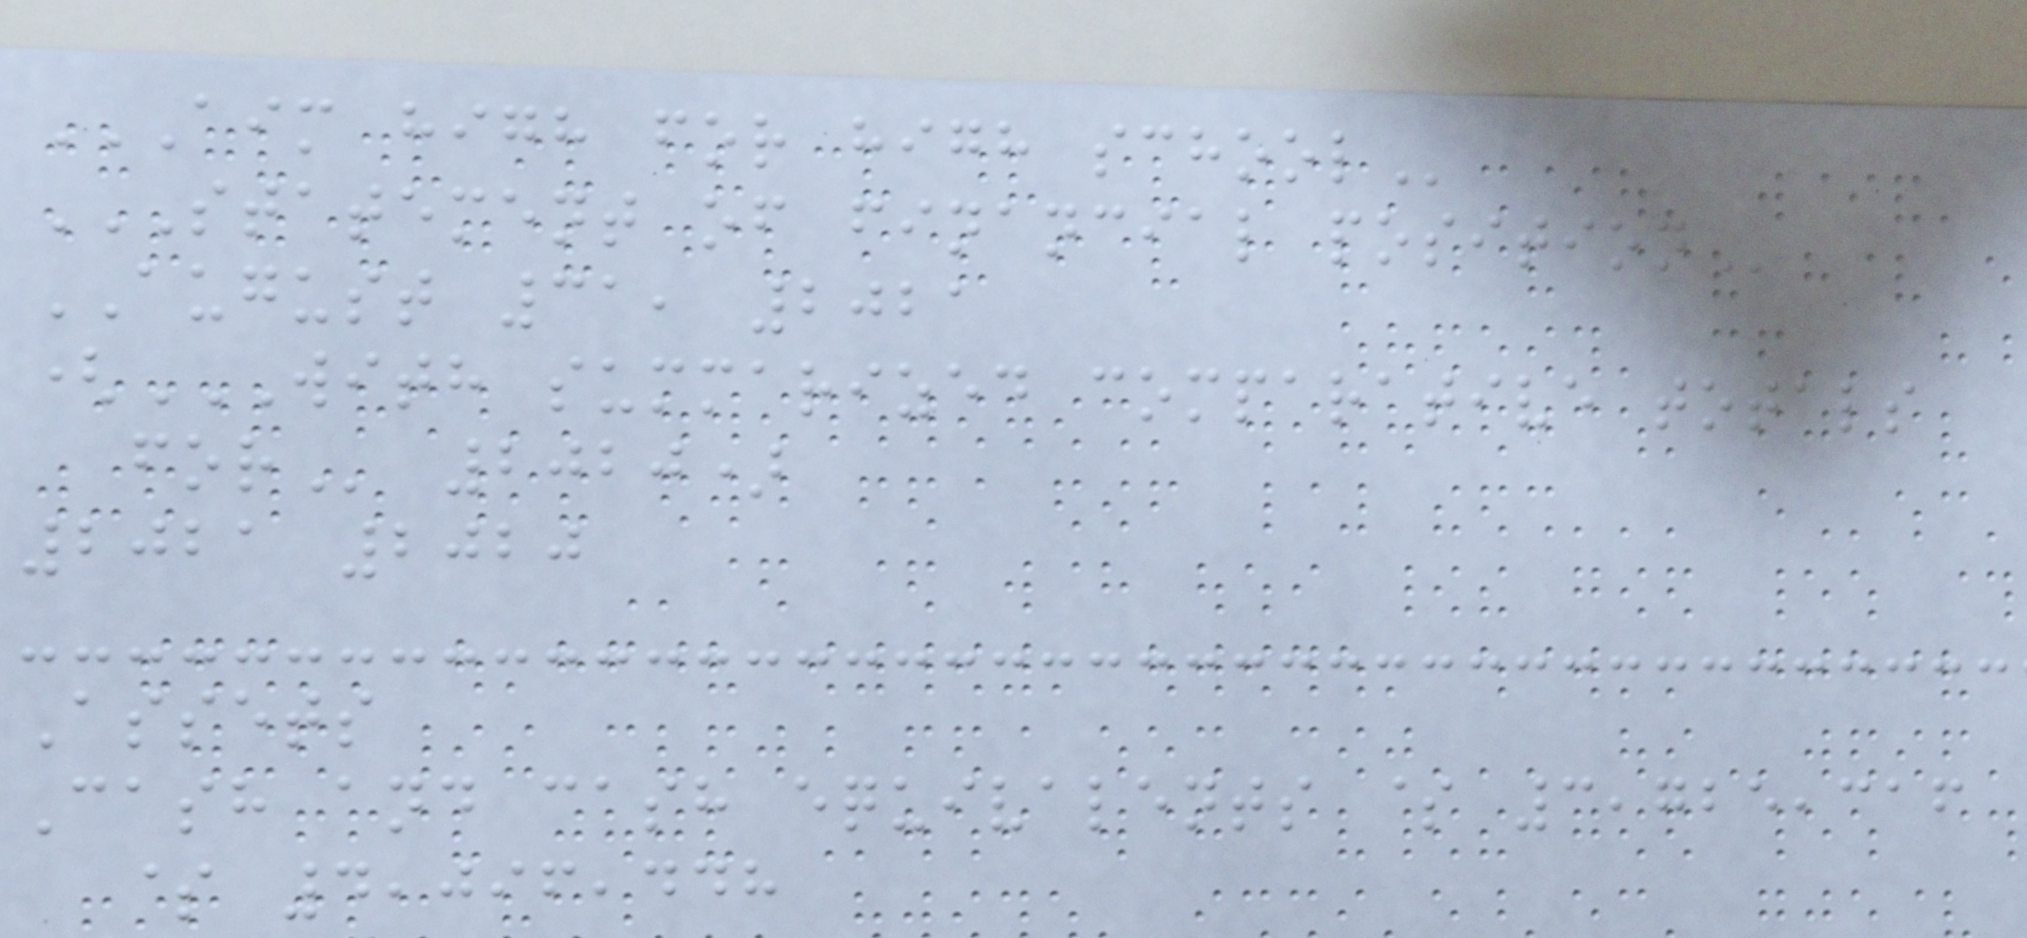AIM HIGH FOR HIGH SCHOOL
STATEMENT OF FINANCIAL POSITION
AUGUST 31, 2021
(WITH SUMMARIZED COMPARATIVE TOTALS
FOR 2020)
2021 2020
Assets
Cash and cash equivalents $ 3,725,316
$ 4,096,448
